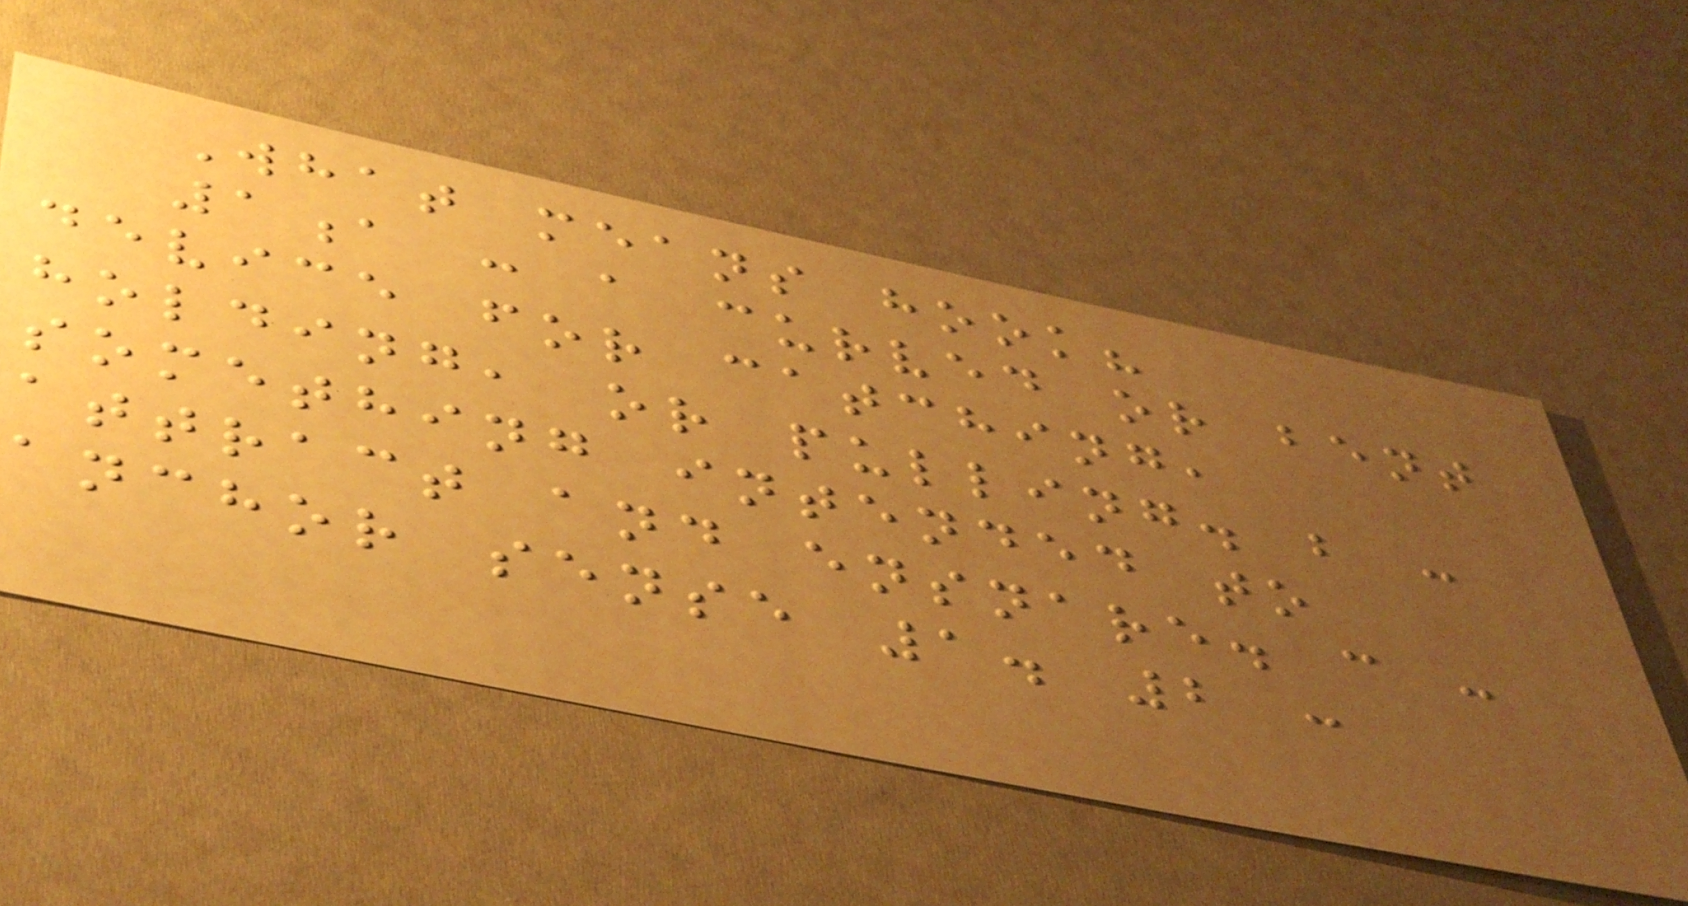What means hook?
1a : a curved or bent
device for catching,
holding, or pulling. b :
something intended to
attract and ensnare. c :
anchor sense 1. 2 :
